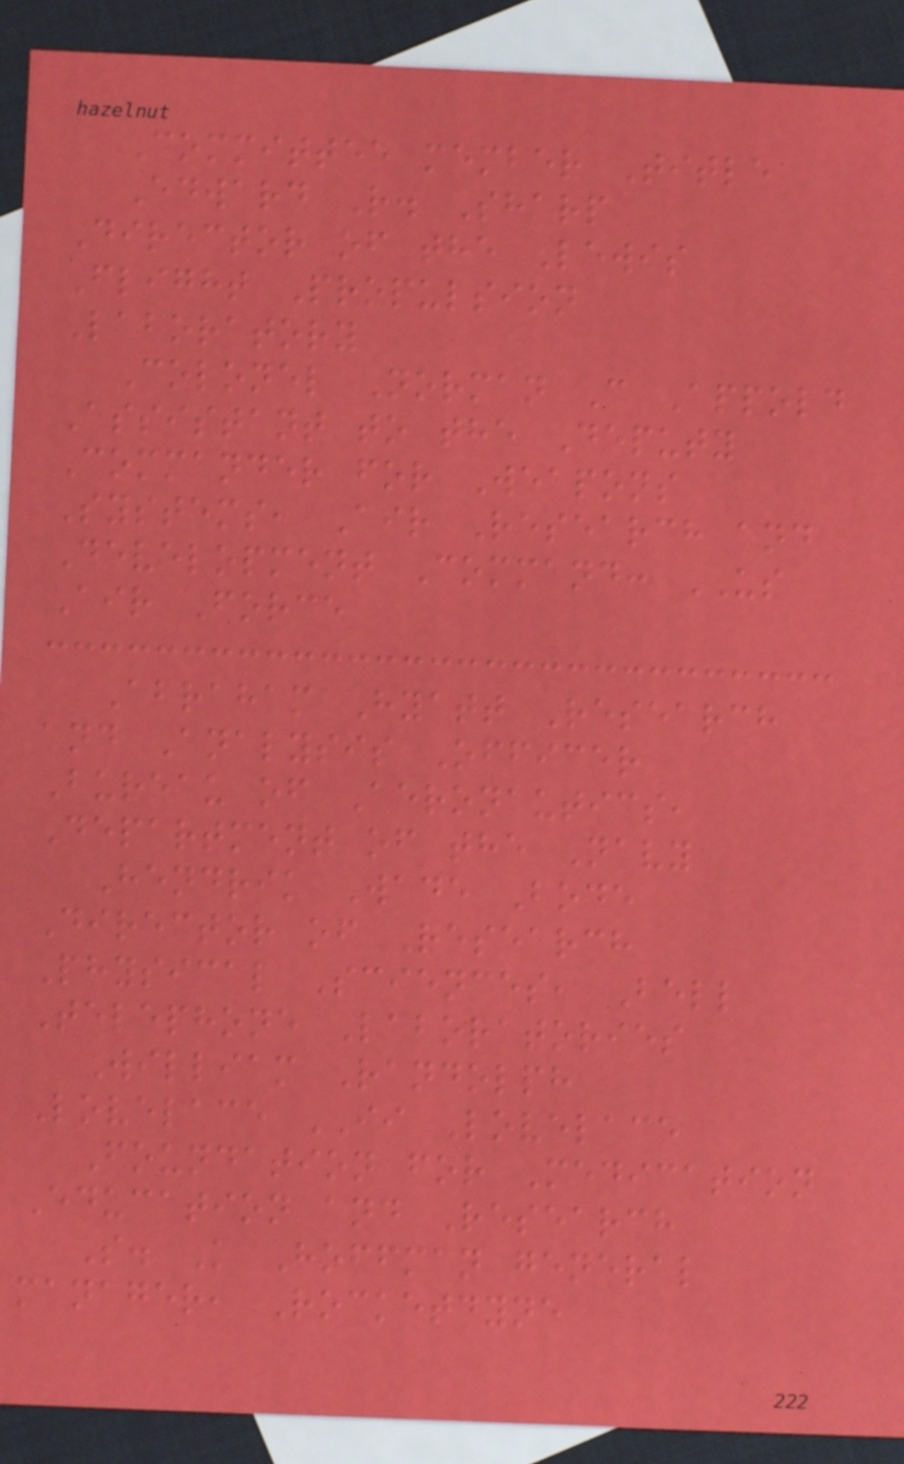Committee member Title
Edward R. Sharp
Director of the Lewis
Flight Propulsion
Laboratory
Colonel Norman C Appold
Assistant to the Deputy
Commander for Weapons
Systems, Air Research and
Development Command: US
Air Force
Abraham Hyatt Research
and Analysis Officer
Bureau of Aeronautics,
Department of the Navy
Hendrik Wade Bode
Director of Research
Physical Sciences, Bell
Telephone Laboratories
William Randolph
Lovelace II Lovelace
Foundation for Medication
Education and Research
S. K Hoffman general
manager, Rocketdyne
